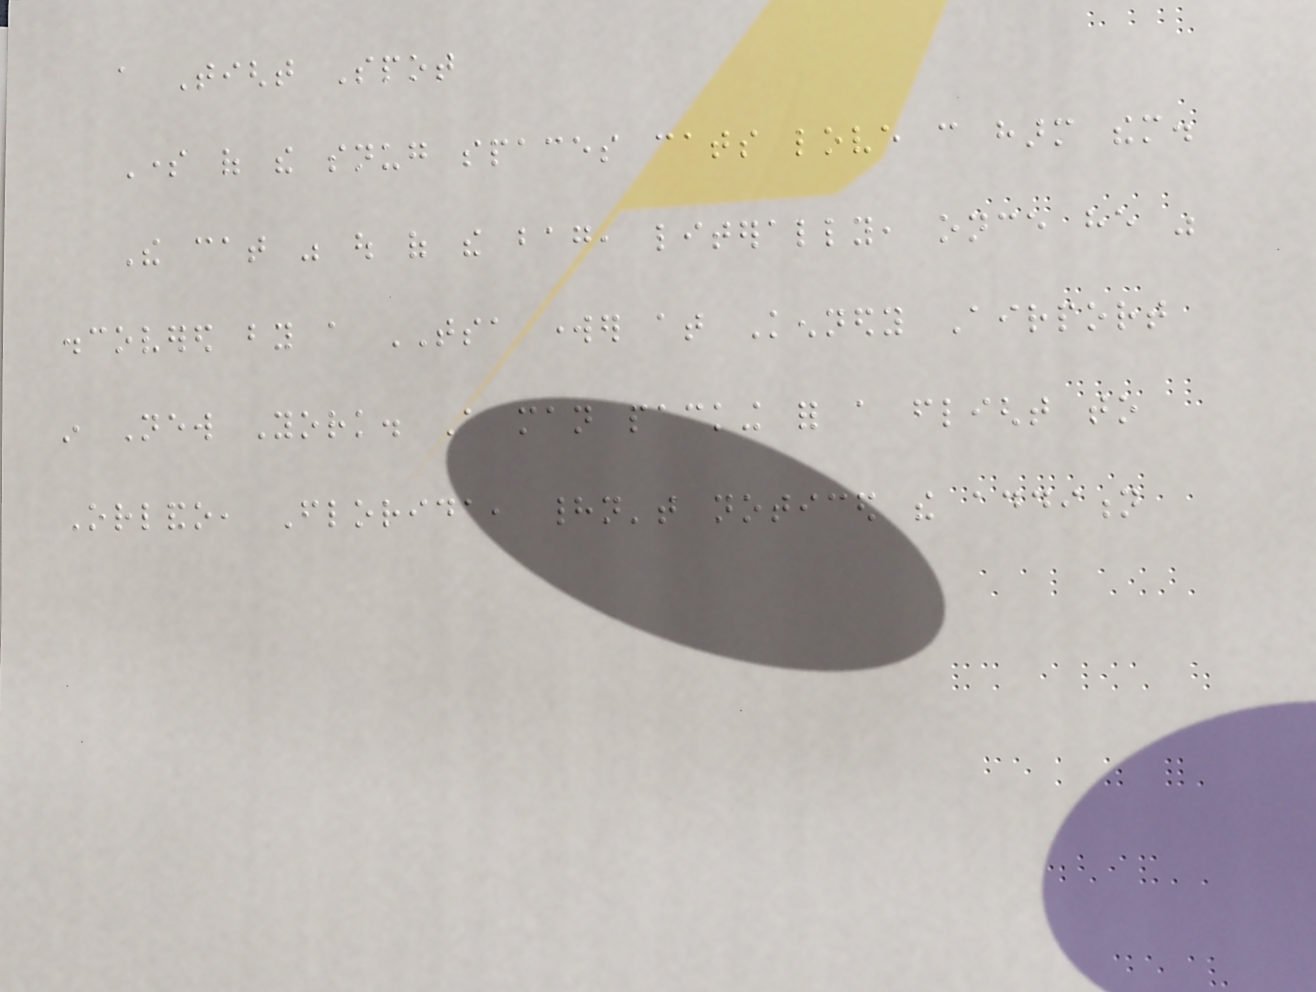a Tight Spot
Some of the snug spaces cats love can harm them.
The cat was out of the bag, literally, once he was
discovered by a TSA worker at Kennedy Airport
in New York. A man packing for a flight to
Orlando, Florida, hadn't noticed the addition
